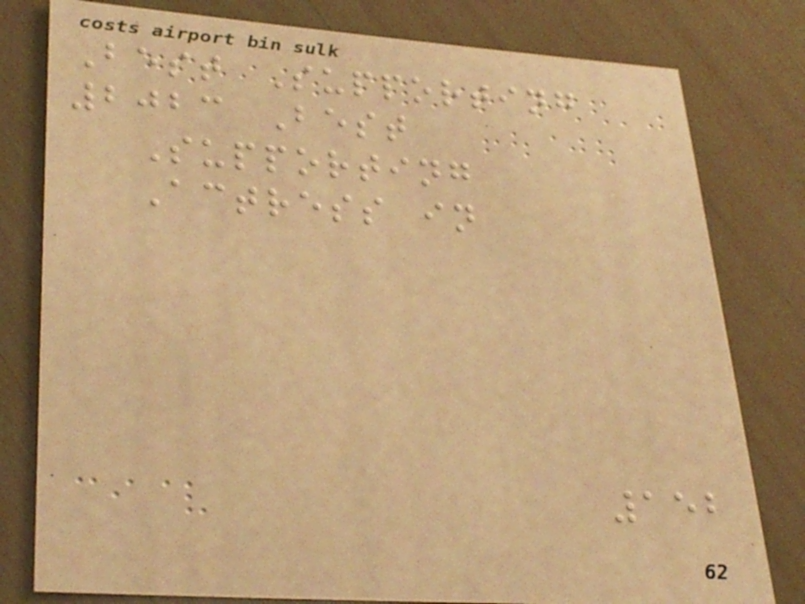Best Supporting
2023 Best
Supporting
Actress in
152
